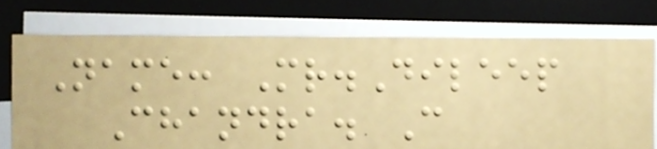Name: Mr.Dileep
Chandra. C
